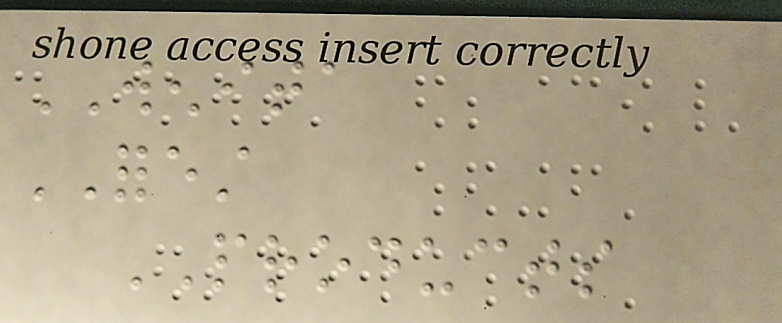WENITA
FOREST
PRODUCTS
